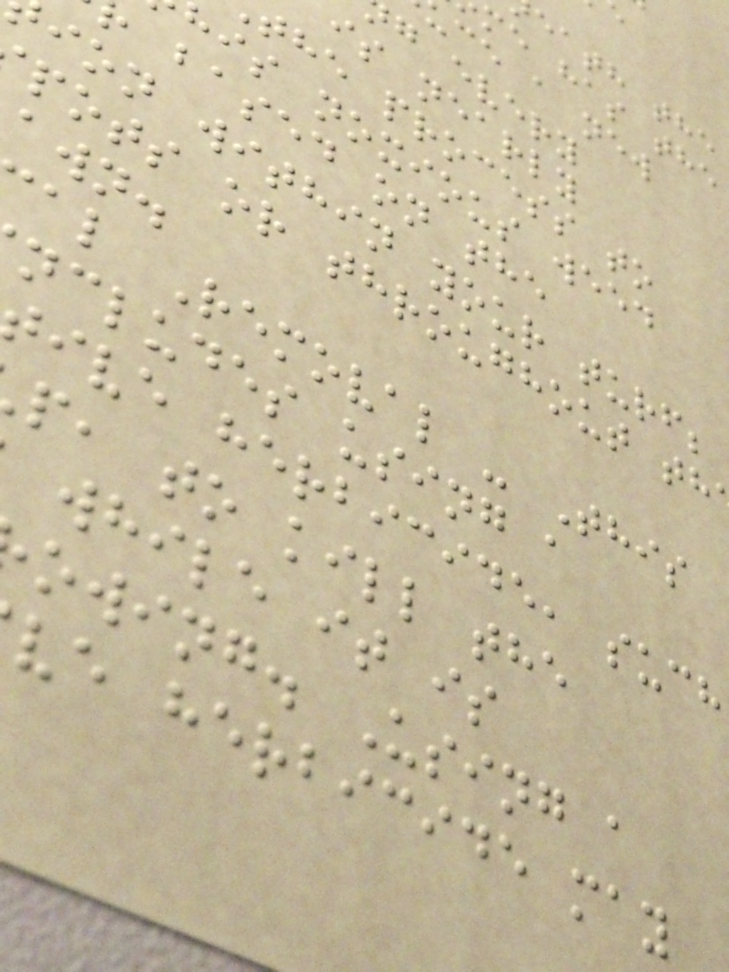eath the
me has the
ce a new
g every
is nearly
the process to
is noxious weed
based on the
ion within your turf;
pots or throughout th
awn.
al Removal - This
ncludes using a
ive herbicide, such
p, to kill the
while it is
owing. Using a
ve herbicide may
